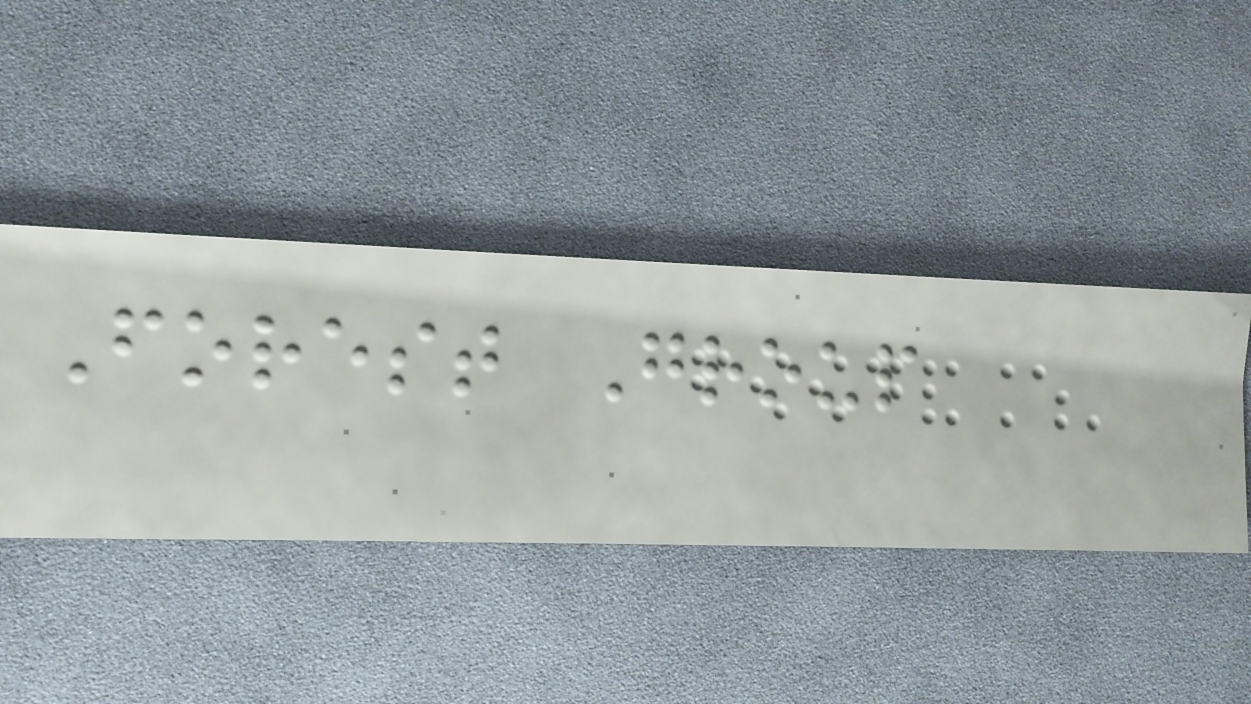Forest Group
